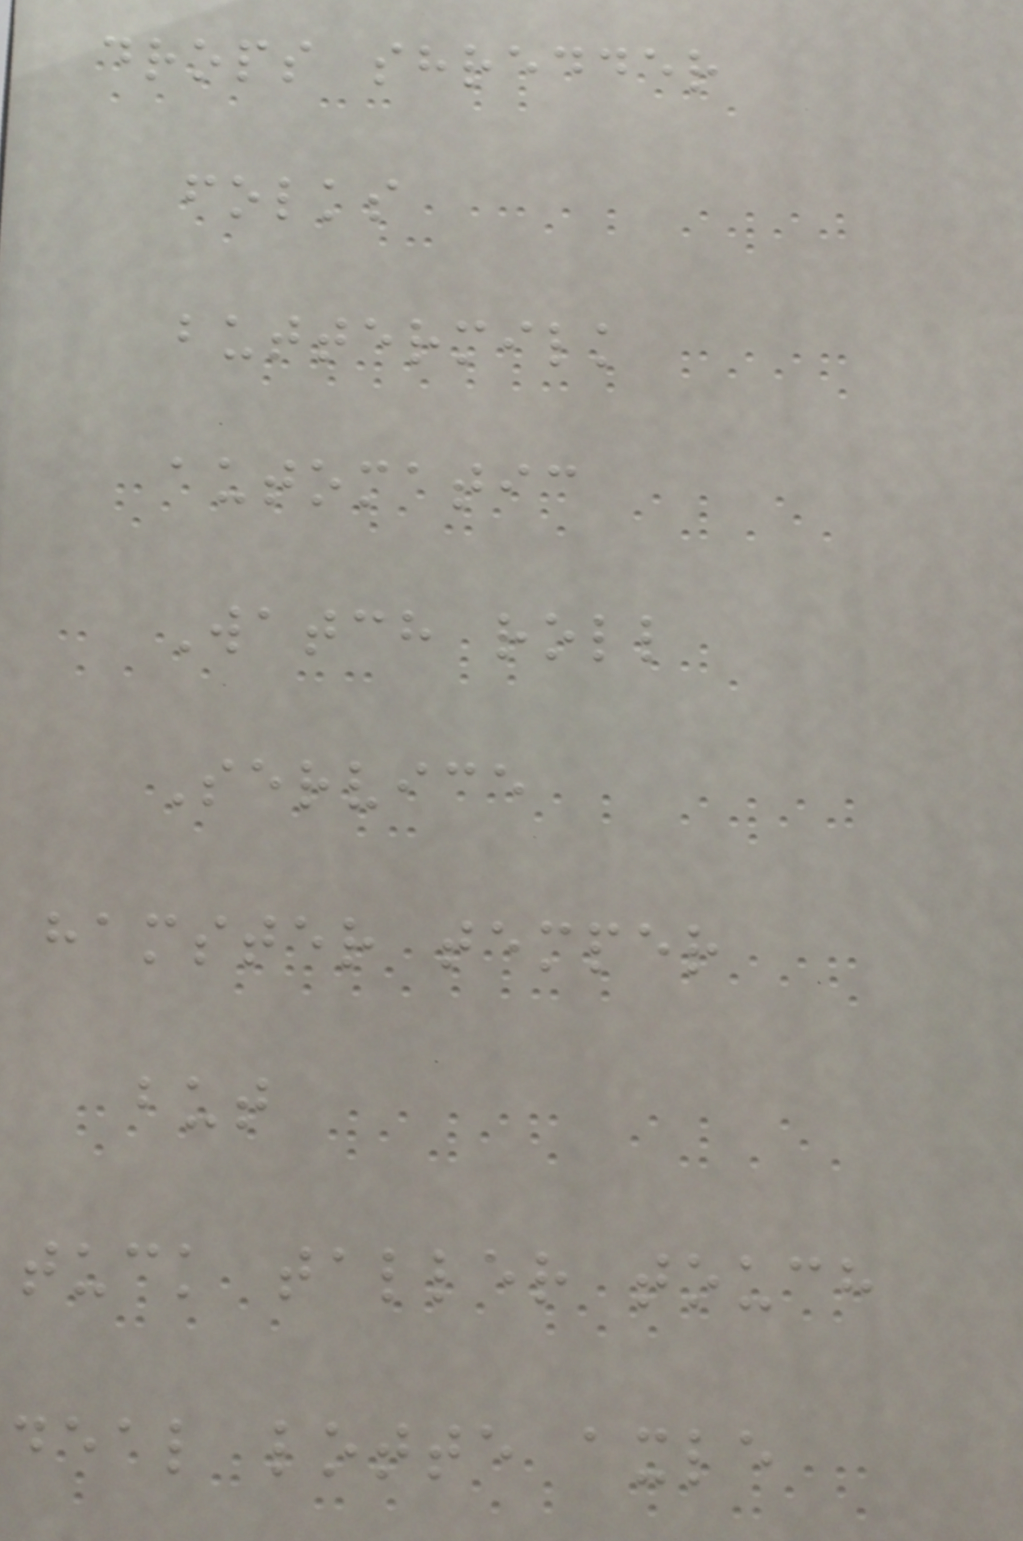drops shredder
folks
buttermilk
automatic
Watch roll
Service
hamster temper
but
tuck taller touch
deal lotte axle
